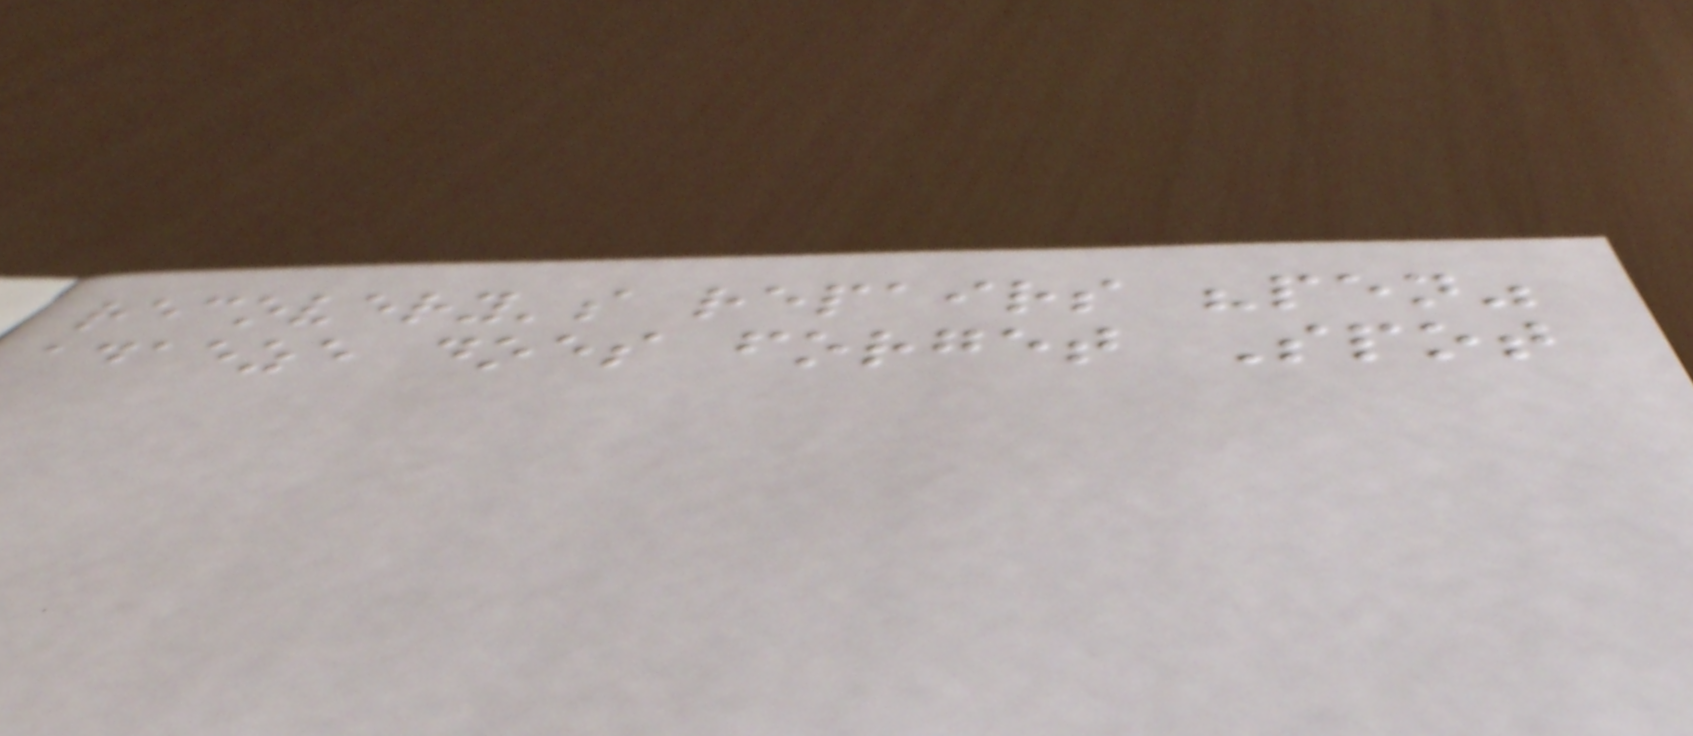recovery's repairs "pen"
adaeze does forget Spot
